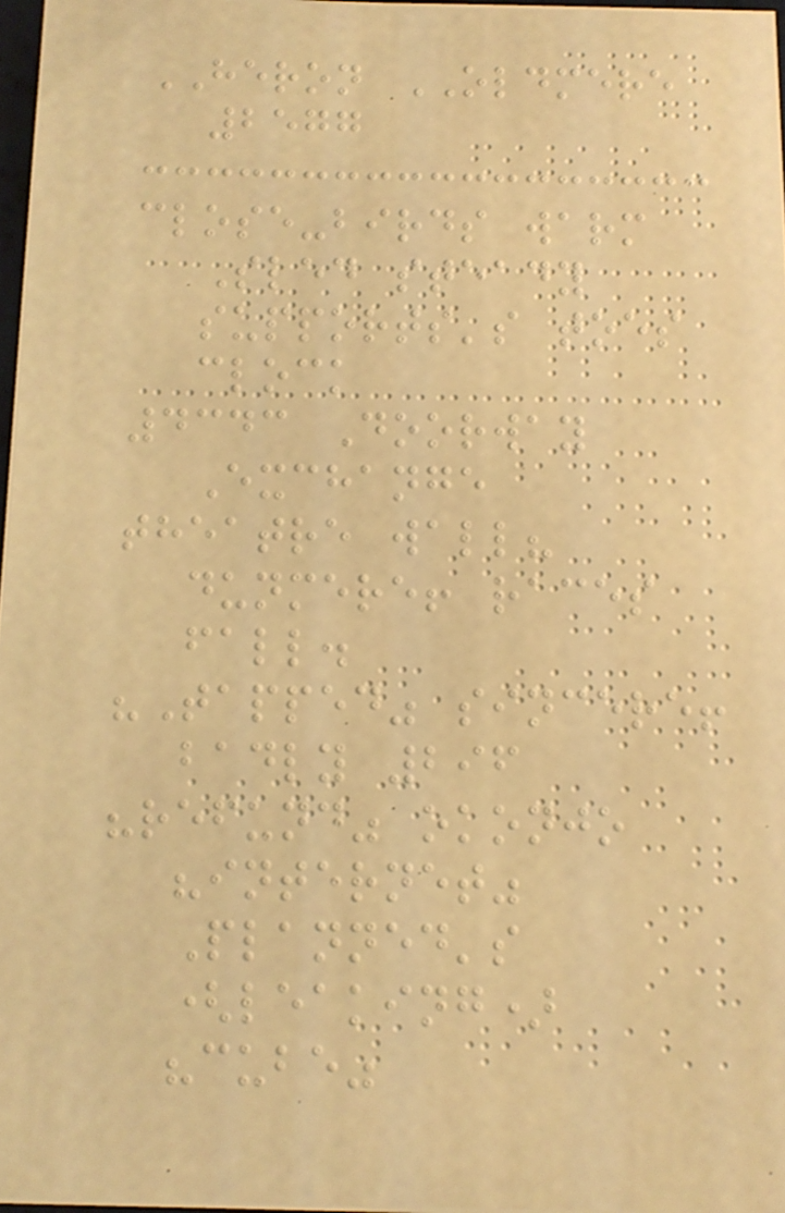HERON OLDMERE
2577
close-birds warm
Sled steady
supports's toes
clock
4343 Doorway
Exchange
theatre wall?
dunmere! races
fall.
"Tapped" sincere!
badly 296
"refund" okonjo
"internet"
Planned's
(leaking)
"cube"
